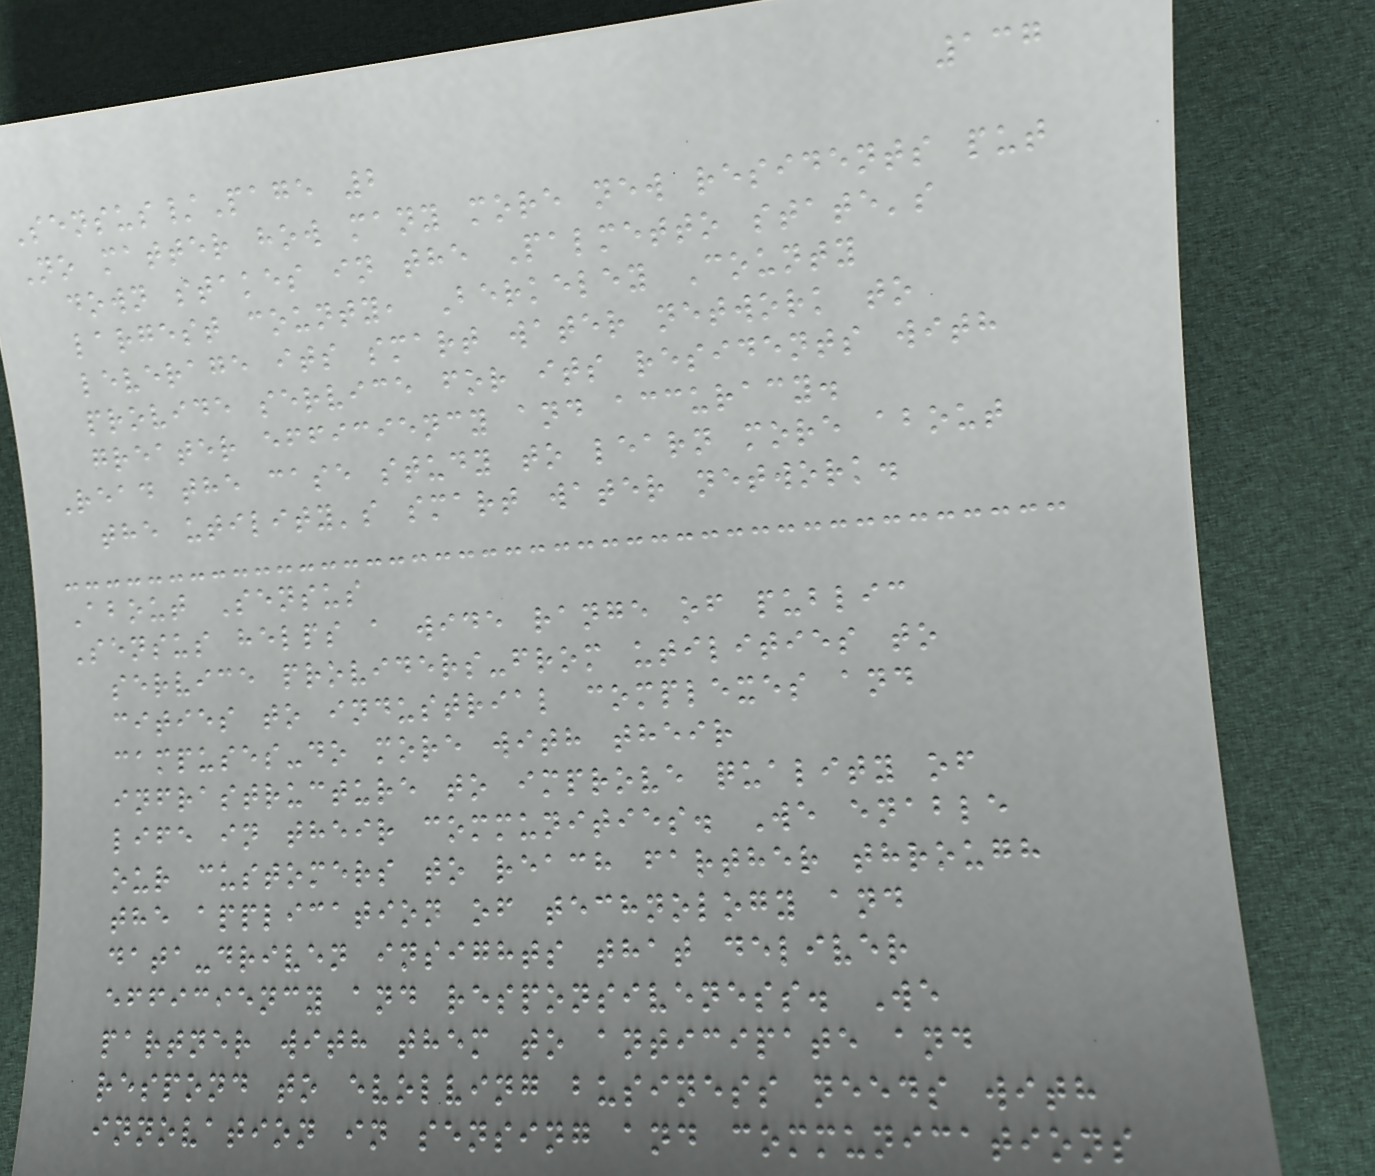137
Sensus/Page 2
No matter how many more new residents put
down stakes in the Palmetto state's
largest county, Berkeley County
leverage its smart water network to
provide service for its residents with
greater efficiency and accuracy.
Read the case study to learn more about
the utility's smart water network.
About Sensus
Sensus helps a wide range of public
service providers-from utilities to
cities to industrial complexes and
campuses-do more with their
infrastructure to improve quality of
life in their communities. We enable
our customers to reach farther through
the application of technology and
data-driven insights that deliver
efficiency and responsiveness. We
partner with them to anticipate and
respond to evolving business needs with
innovation in sensing and communications
